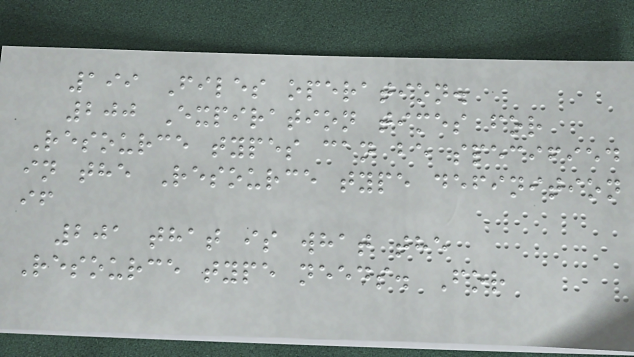199 Files operation.
200 Expiration times for
Resource types can be specified
in the Resource type definition
if
201 that is what the
Resource type needs. For
